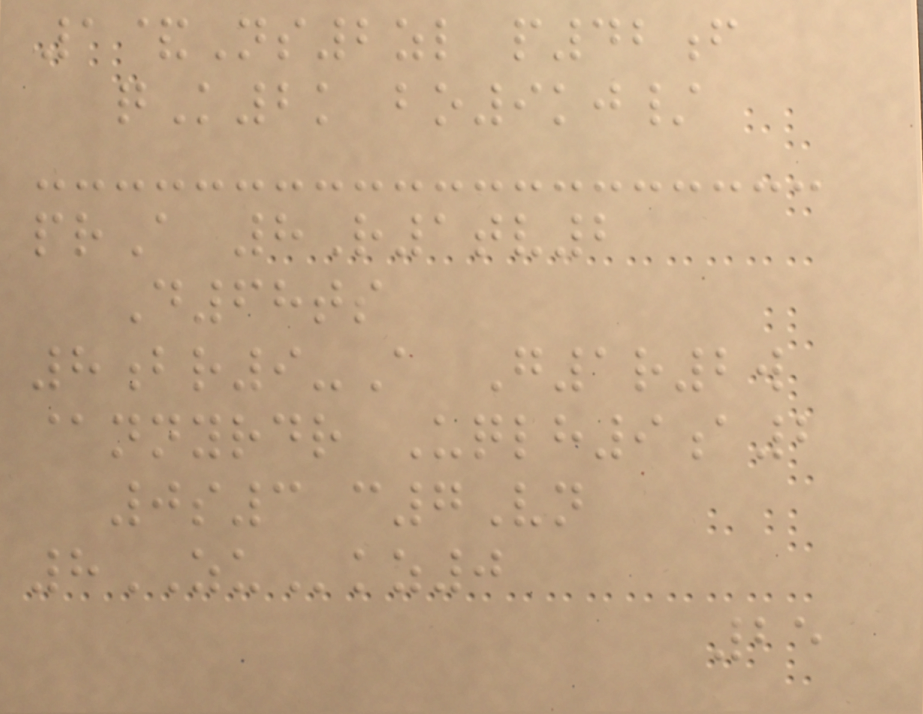1&Ns2zl p42f
qK2k bo9kj/
prA 8R1tv2
D68ts
8br9-A G1r2w
@nnyrdr Uqlh9a2
0s3 c7Vn
8ZUkz0
25
